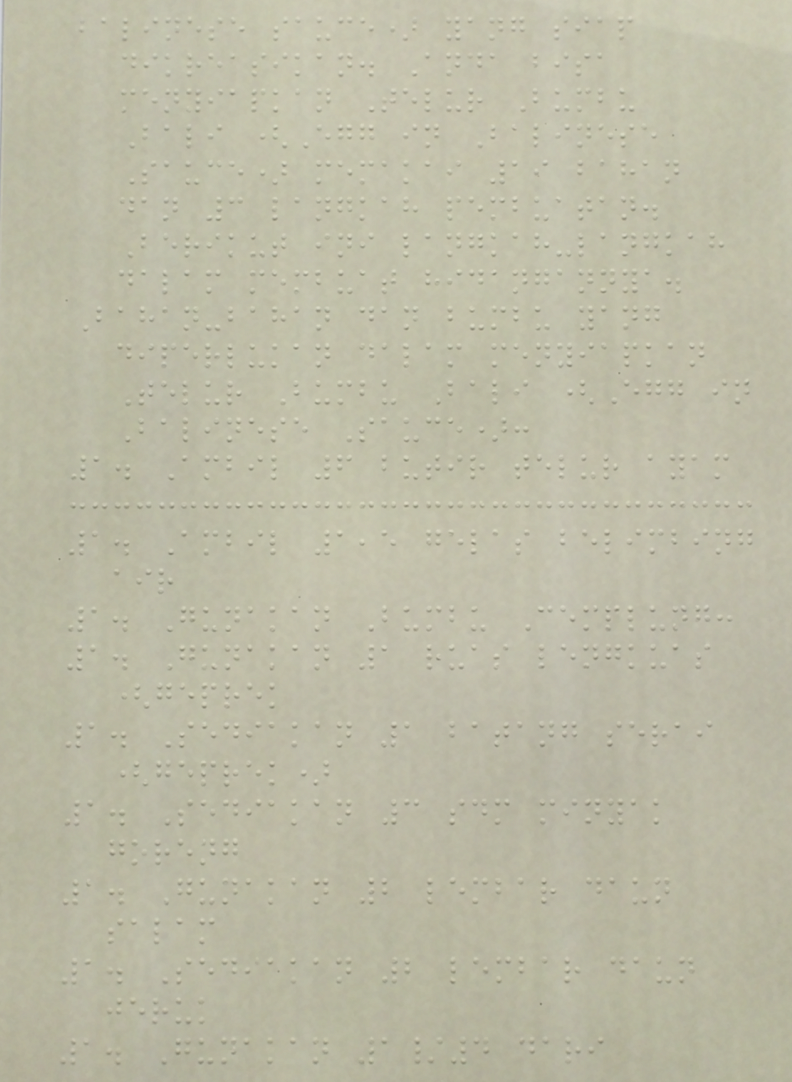balinese sauce) yang siap
dikreasikan. Anda bisa
menyiapkan Telur Bumbu
Bali (Egg in Balinese
Sauce) memakai 19 bahan
dan 3 langkah pembuatan.
Berikut ini langkah-langkah
dalam membuat hidangannya.
Bahan-bahan dan bumbu yang
diperlukan dalam menyiapkan
Telur Bumbu Bali (Egg in
Balinese Sauce):
1. Ambil 6 butir telur ayam
1. Ambil 1,5 gelas belimbing
air
1. Gunakan Bumbu Cemplung:
1. Gunakan 1 ruas lengkuas
(geprek
1. Sediakan 1 batang serai
(geprek)
1. Sediakan 3 sdm minyak
goreng
1. Gunakan 2 lembar daun
salam
1. Sediakan 2 lembar daun
jeruk
1. Gunakan 1/4 dari
